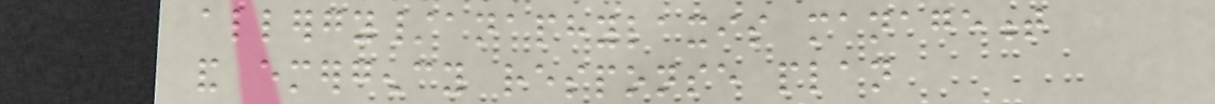allergy/anaphylaxis management
and emergency response plan
